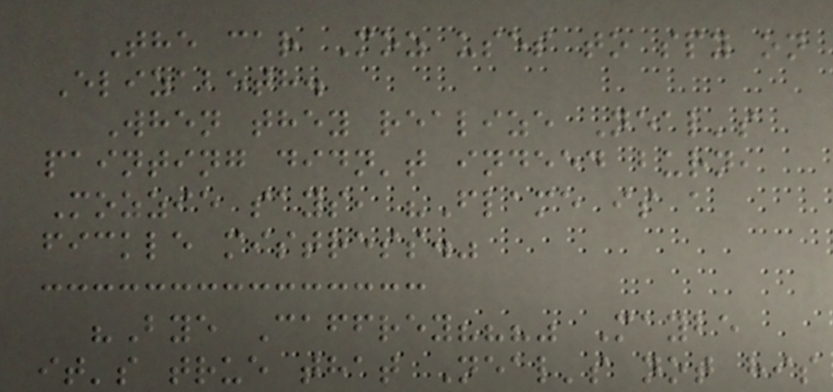The car Moz uses to spy on
Elizabeth.
When they realize Neal's
painting didn't indeed burn,
Mozzie says, "Flame is a
fickle mistress."
"Bye Caffrey???" Maybe
it's true that Neal's not his
